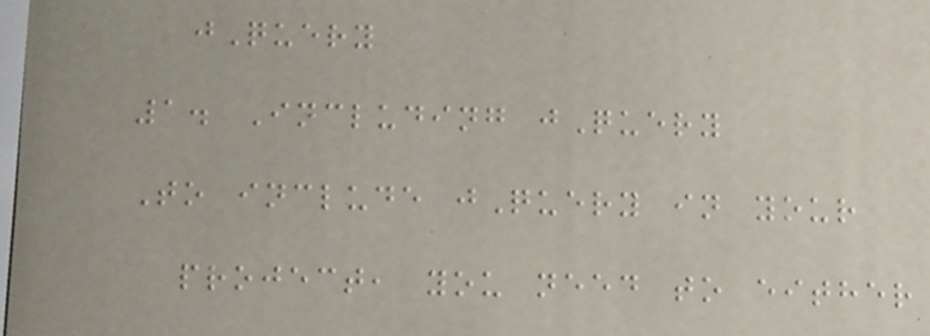jQuery
1. Including jQuery
To include jQuery in your
project, you need to either
